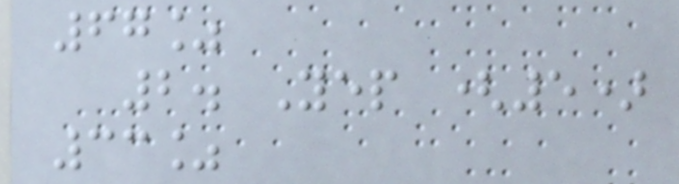67%
2. Yep (5)
33%
